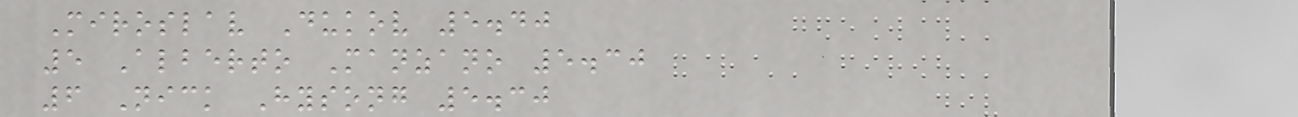Miroslav Dukov 5.40
5 Alberto Manzano 5.30
6 Nick Hysong 5.30
